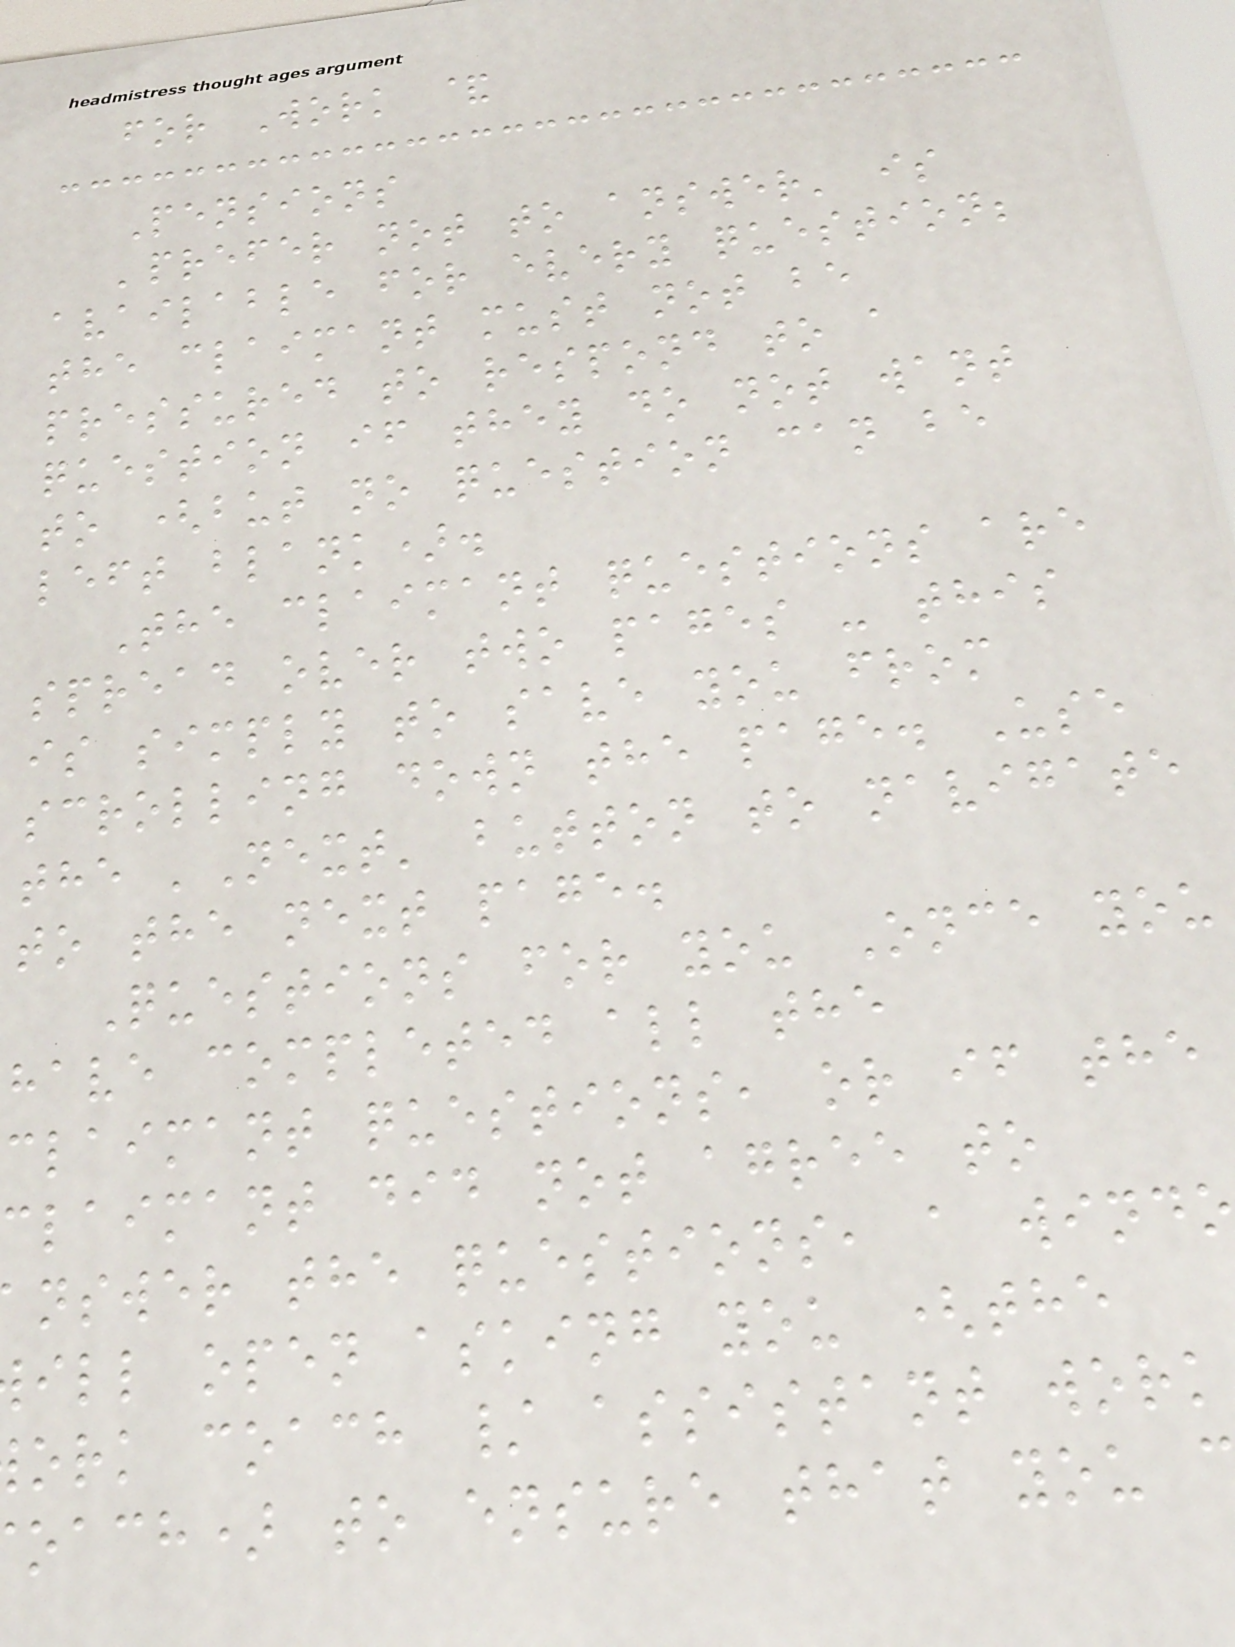for Work &
Pensions
'prefer not to answer' is
available for every question;
the claimant must not be
pressured to respond to a
question if they do not want
to (but no question can be
left blank).
The claimant questions are
spread over two pages - this
is simply to save you from
scrolling down the page. Use
the 'Next' button to navigate
to the next page.
Questions for you Once you
have completed all the
claimant questions, or if the
claimant did not agree to
nswer the questions, a wind
ill open asking you (the
ork coach / assistant work
oach) to ensure that you
